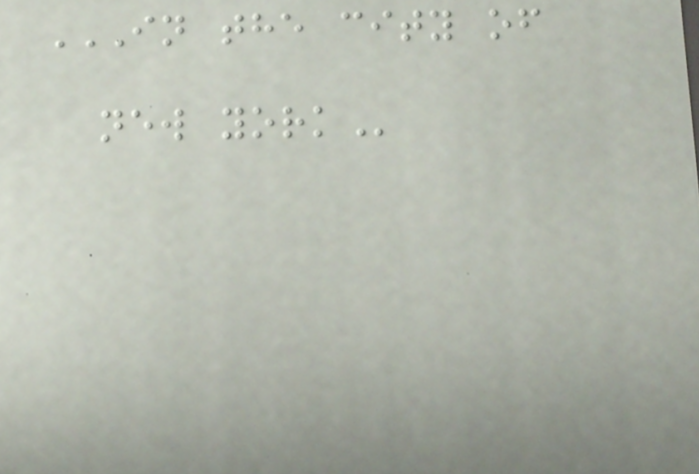IN THE CITY OF
NEW YORK
